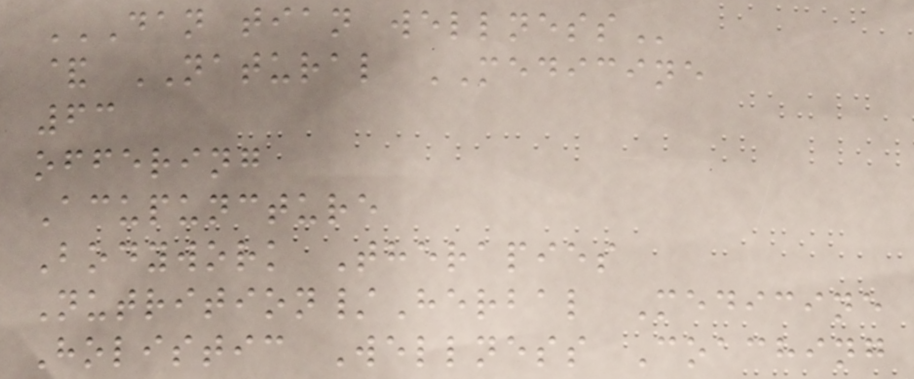DAN TIAN WELLNESS
& NATURAL MEDICINE
63
offering
Acupuncture
Bodywork Therapies
Nutrition/Herbal Medicine
Holistic Wellness Coaching
